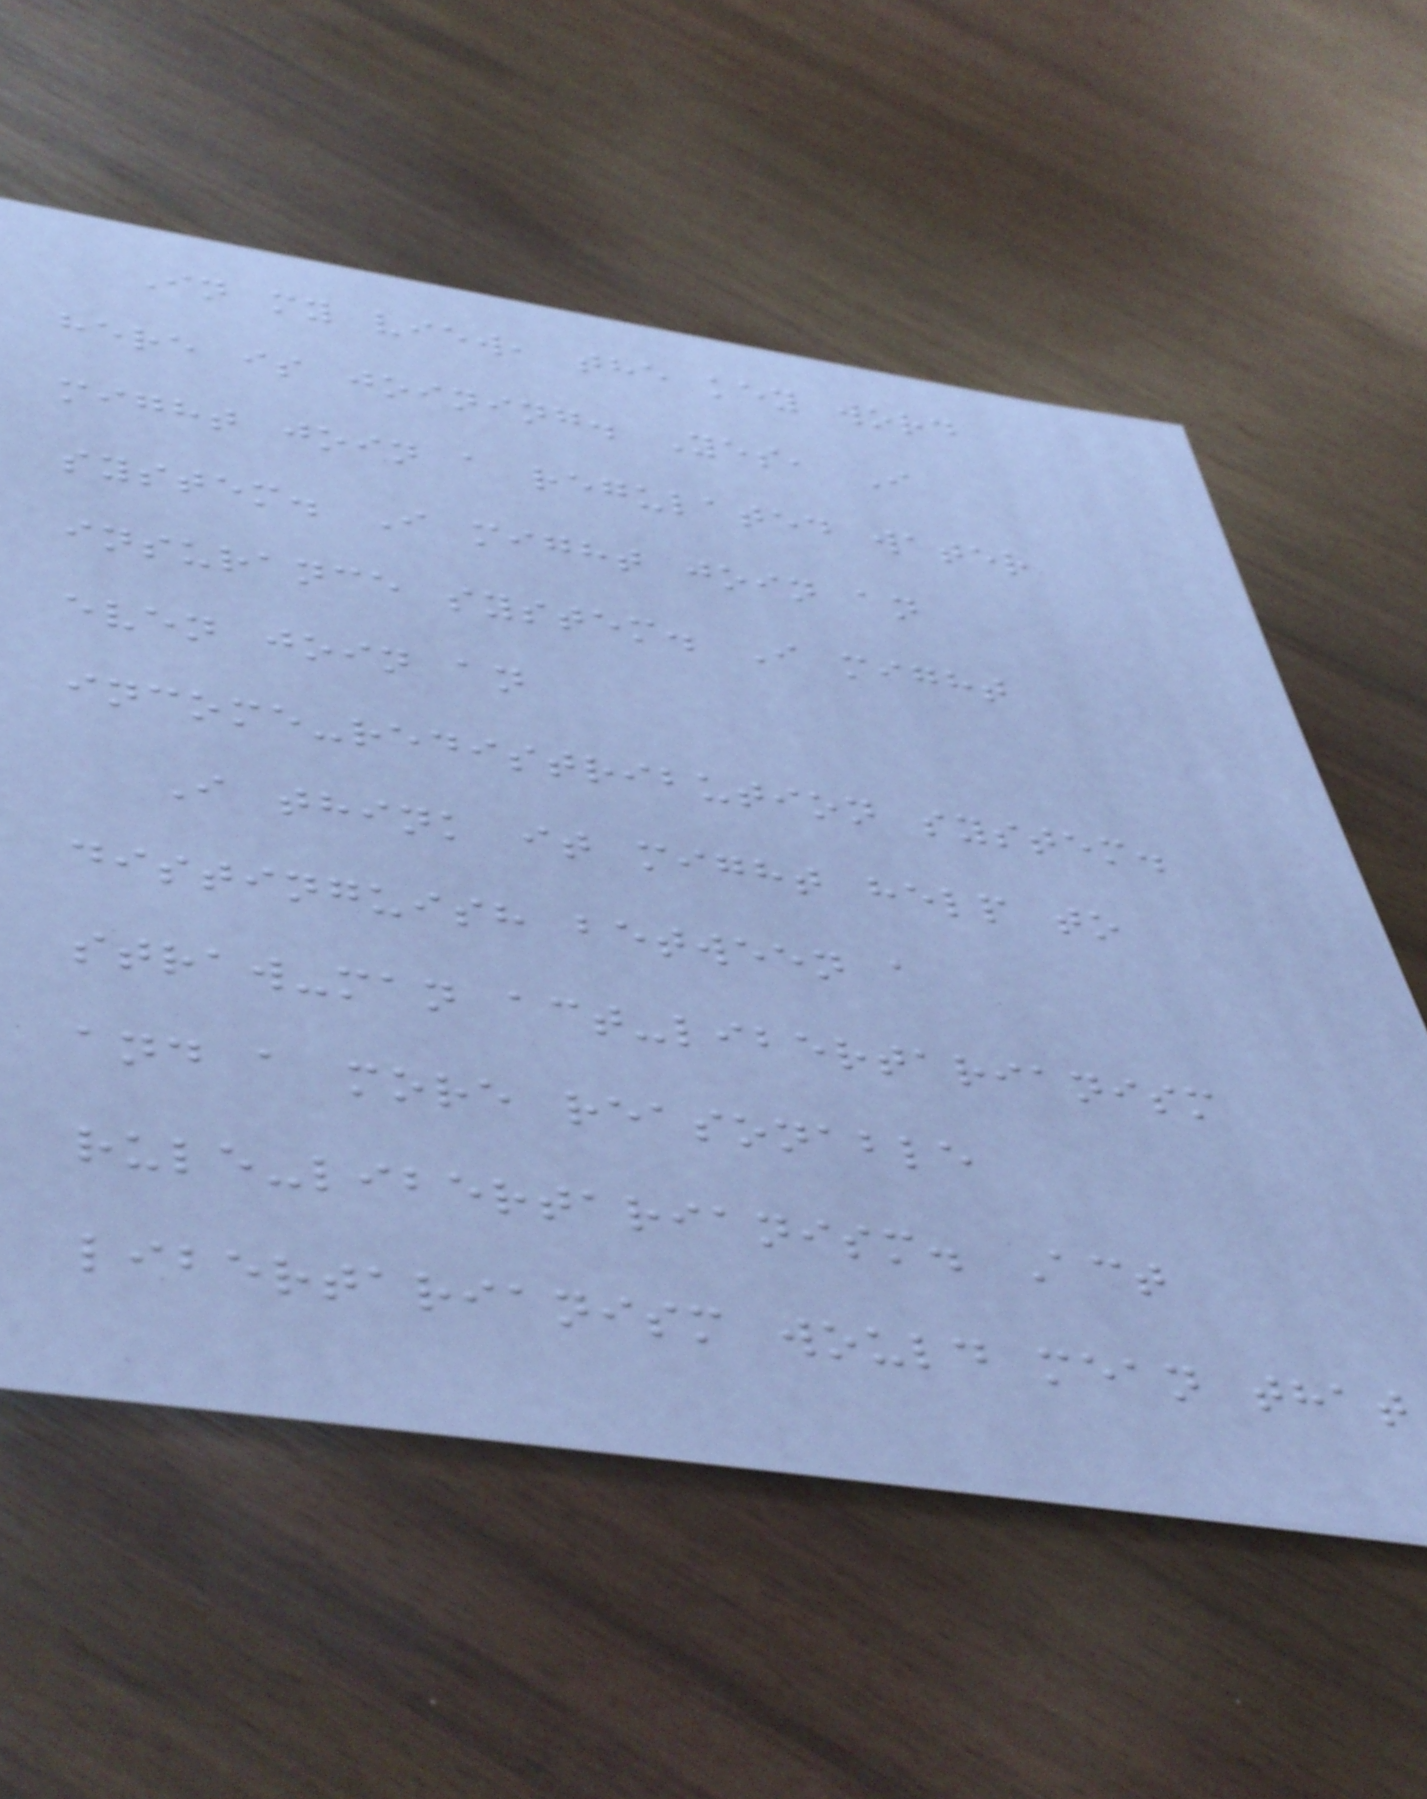In my view, the key word
here is joining. Yes, I
might join a regulated water
system. I might join an
insurance system. I might
even join an
income-redistribution system.
I think it might help to
distinguish between a
straw-man act-libertarianism
and a more reasonable
rule-libertarianism. Act
libertarianism would mean that
